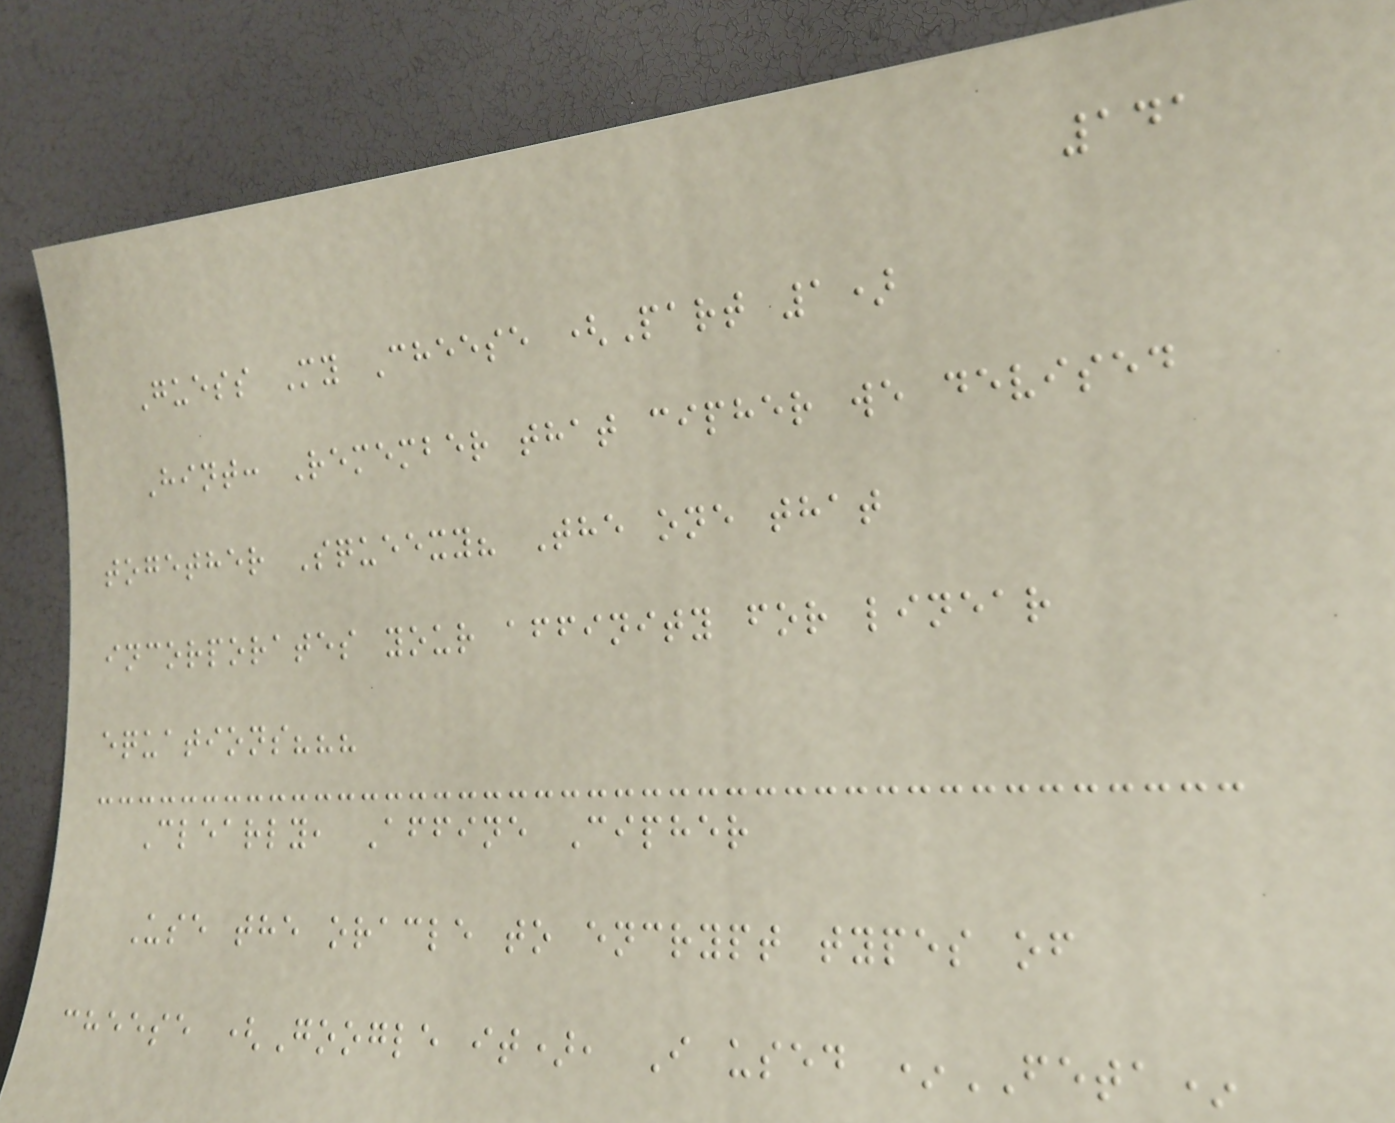141
Guess My Cheese (Part 1)
Hint: Remember that cipher we devised
together Squeexy? The one that
incorporates your affinity for linear
equations???
Clearly, Affine Cipher
Use the oracle to encrypt types of
cheese (Google it), I used *FETA*
